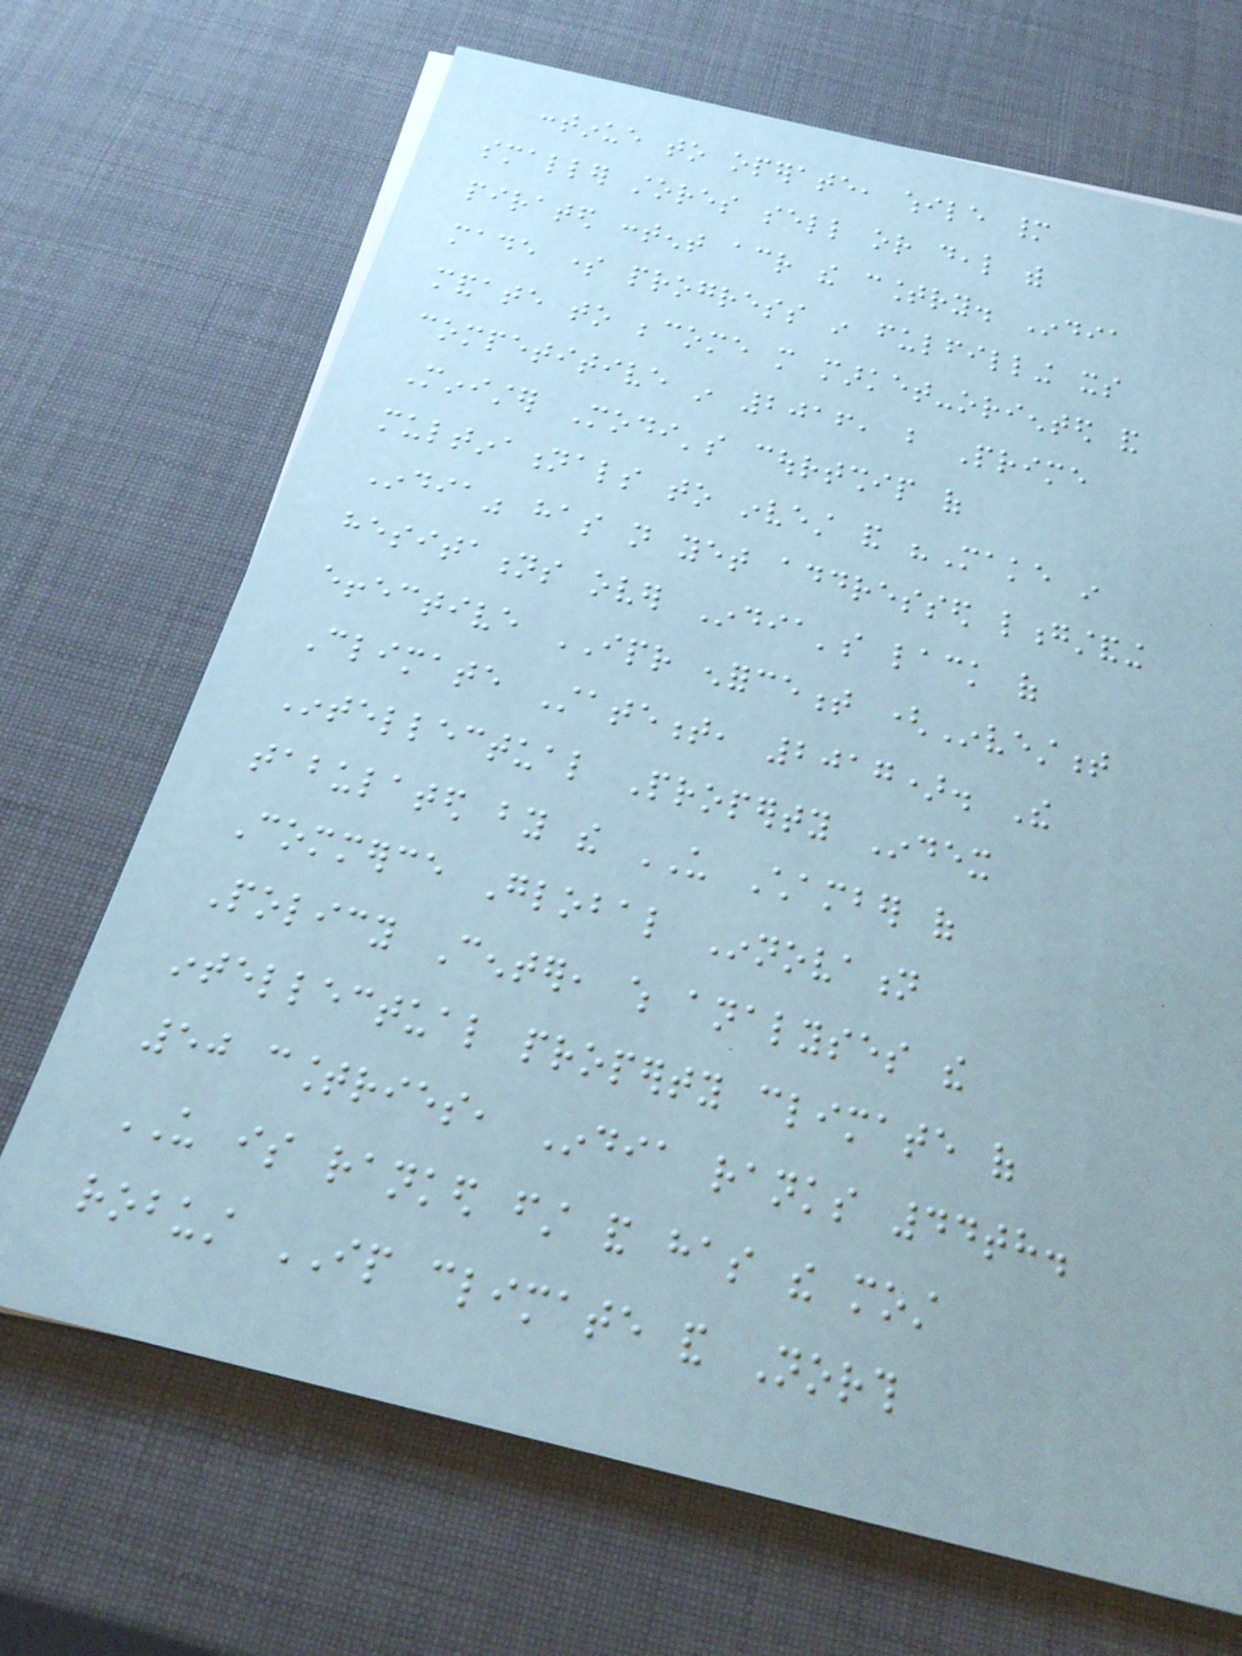continue to operate, while many
smaller stores sell or deal with
pirated content across the country. India
made some progress in fulfilling its
mandate to become more market-oriented and
competitive in 2016, but Prime
Minister Modi's courtship of
multinationals to invest and "Make in
India" has not yet addressed longstanding
hesitations over India's lack of
effective IPR enforcement (Investment
Climate Statement, 2017). The
Intellectual Property Index
tabulated by the US Chamber of
Commerce Global Innovation
Policy Center, which analyses the
intellectual property climate of
50 countries, India ranks 44th.
US is ranked first and has the most
robust IP climate and North
